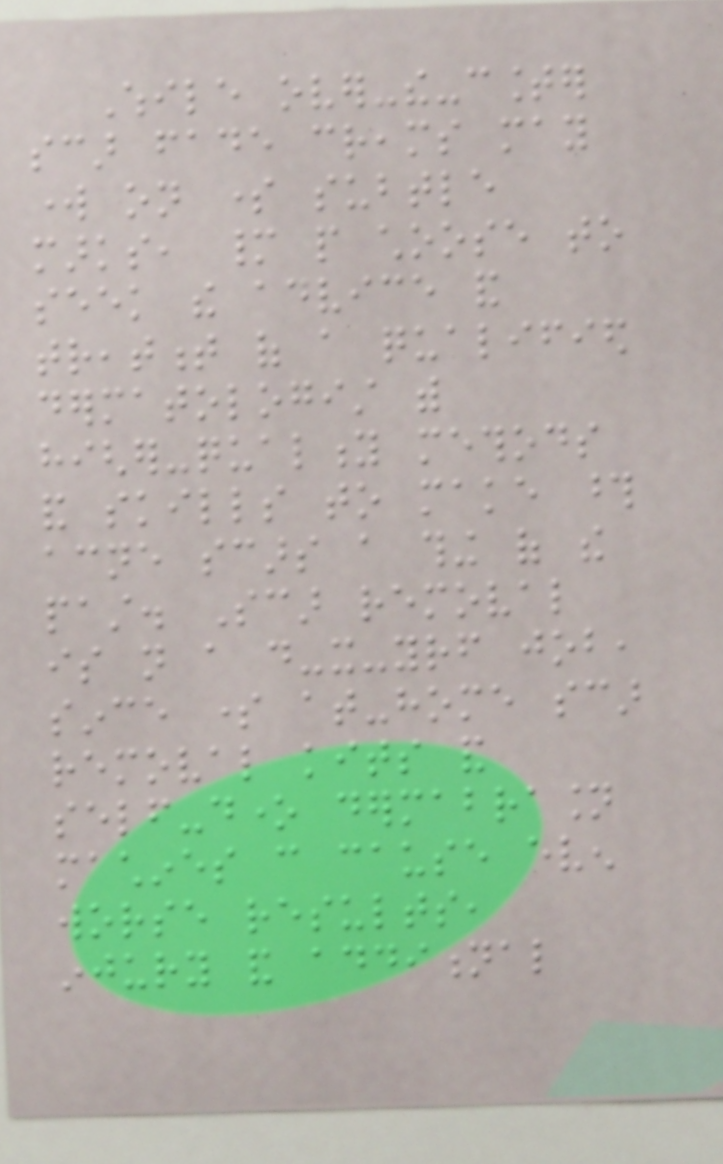While over-the-counter
scar fade creams may
work on some subtle
marks, many people choose to
seek the advice and
treatment of a qualified
dermatologist with
higher-quality methods
and skills to make those
acne scars a thing of the
past. Scar removal
is not a do-it-yourself job,
since some at-home scar
removal kits and
self-done dermabrasion
machines can cause even
worse results,
injury and additional
